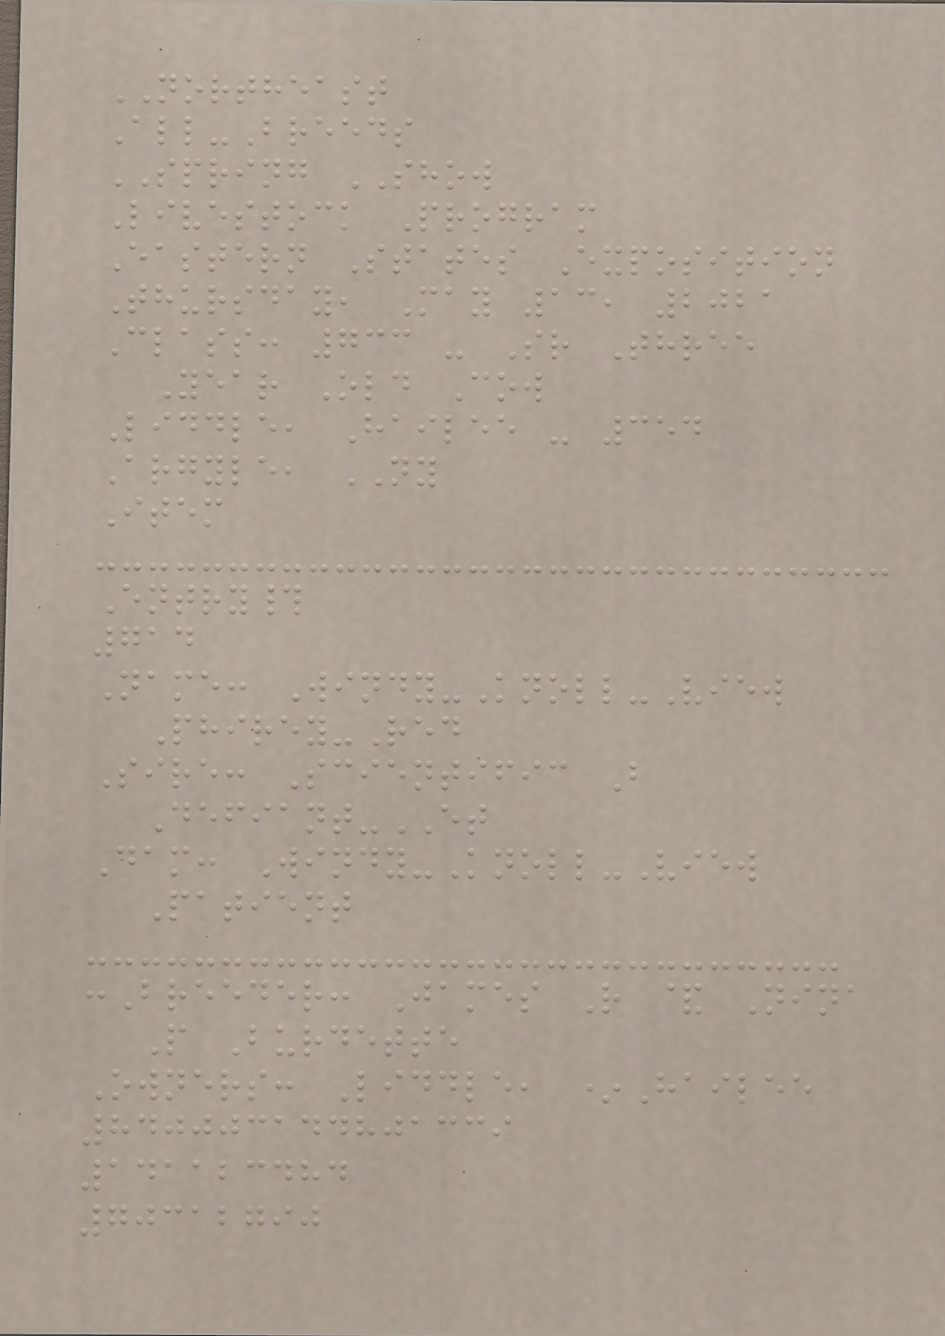NORTHEAST
All-Breeds
SPRING SHOW
Livestock Program
Eastern States Exposition
Thursday, May 13, 2021
Class: 733 - Sr Three
Year Old Cow
Liddle, Hailee - 354
Argyle, NY
Item
Entry#
714
Name: Windy-Knoll-View
Phirey-Red
Sire: Scientific B
Defiant-ET
Dam: Windy-Knoll-View
Patient
:Breeder: James R & Nina
P Burdette
Owners: Liddle, *Hailee
840003144801339
141123484
70312790
